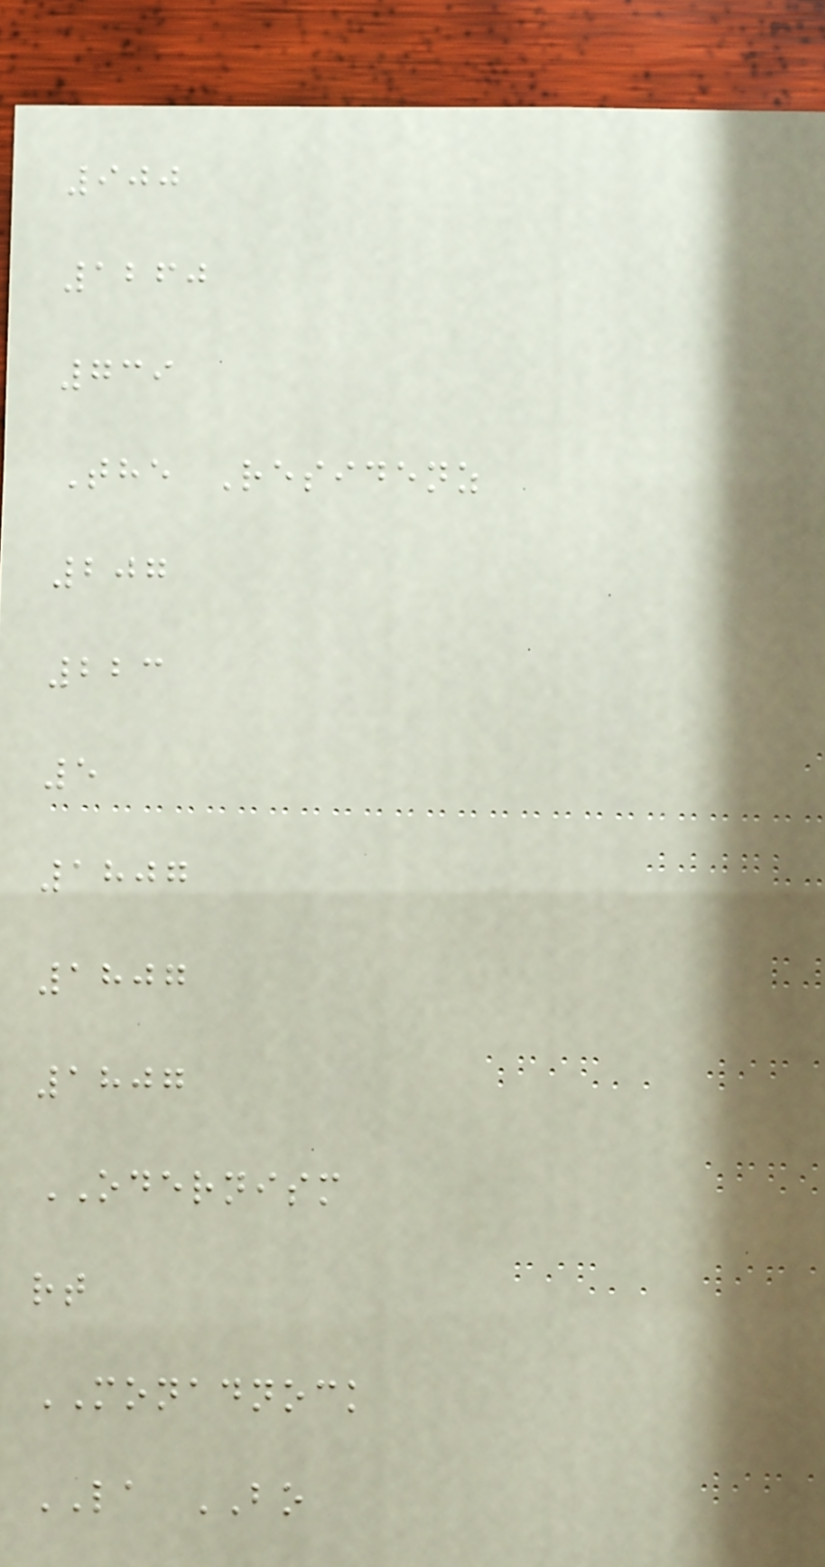900
1260
739
The Residenz
207
223
5
1807
1807
1807
ODERNISM
rt
MONADNOCK
LA BO
